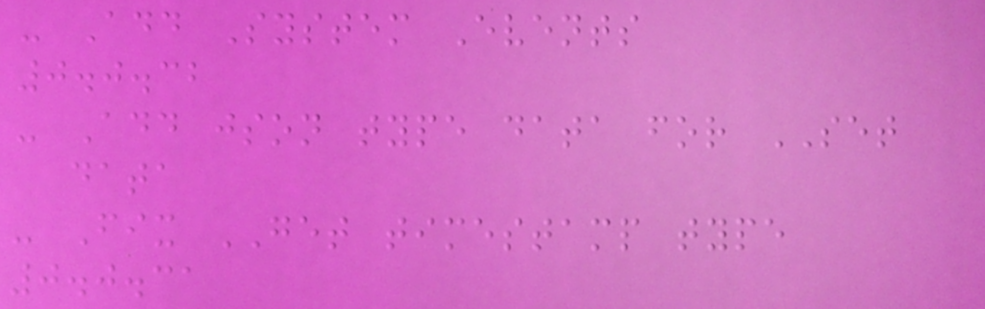- Add System Events
0.0.32
- Add json type data for SET
data
- Fix GET timestamp type
0.0.31
